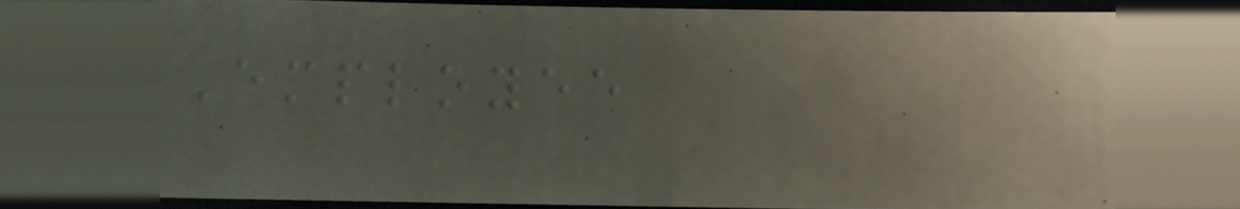Employee
